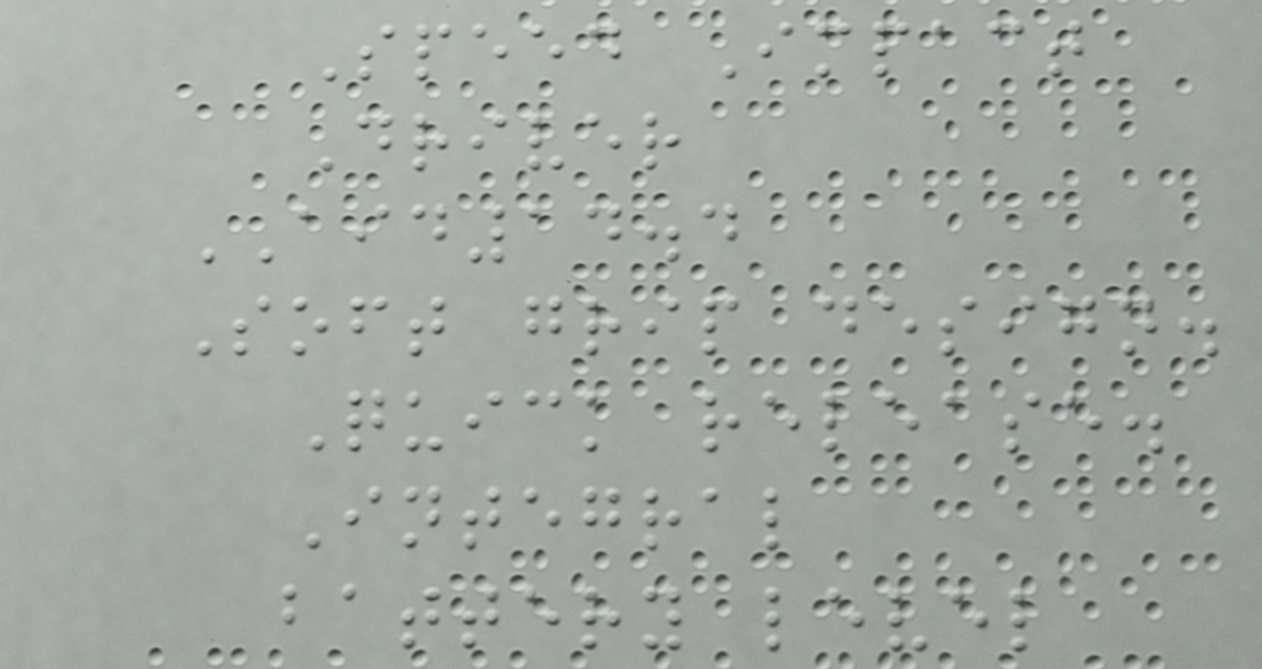Speed Impact
Driver
AID14.4
Soft grip design.
Quick release.
Integral
battery level
